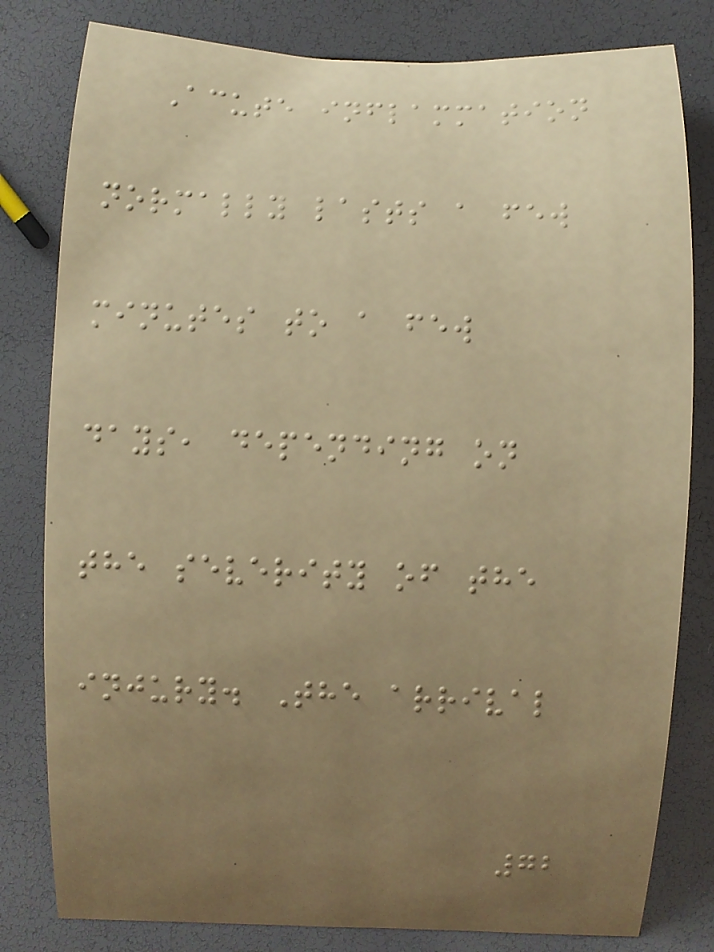Acute inflammation
normally lasts a few
minutes to a few
days, depending on
the severity of the
injury. The arrival
72
